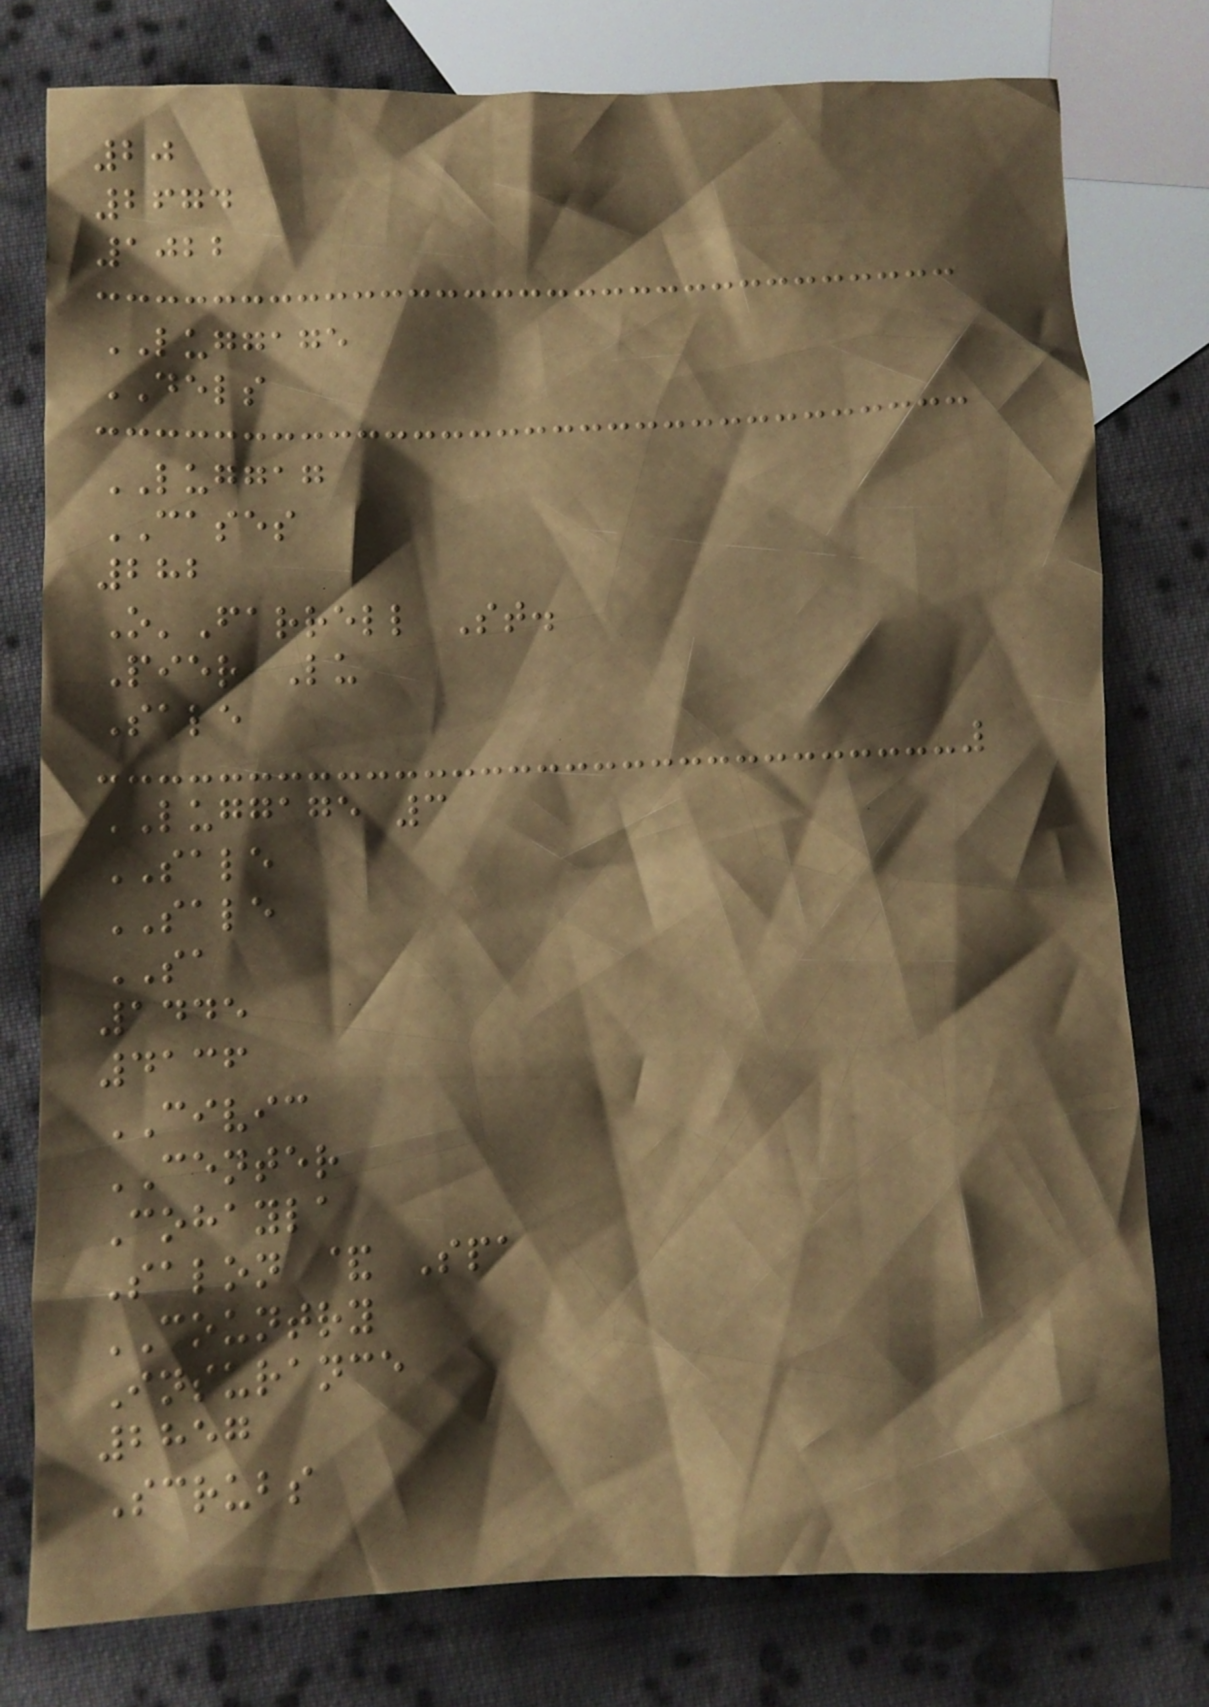20
2674
1022
LUGGAGE
DELS
LUGGAG
CASES
282
O'Farrell St.
Pier Lu
Sale
LUGGAGE 3
SALE
SALE
SA
1445
4136
CIVIC
CENTER
Cohayla
Salon & Spa
COUNTRY
Insurance
2857
Scrubs
